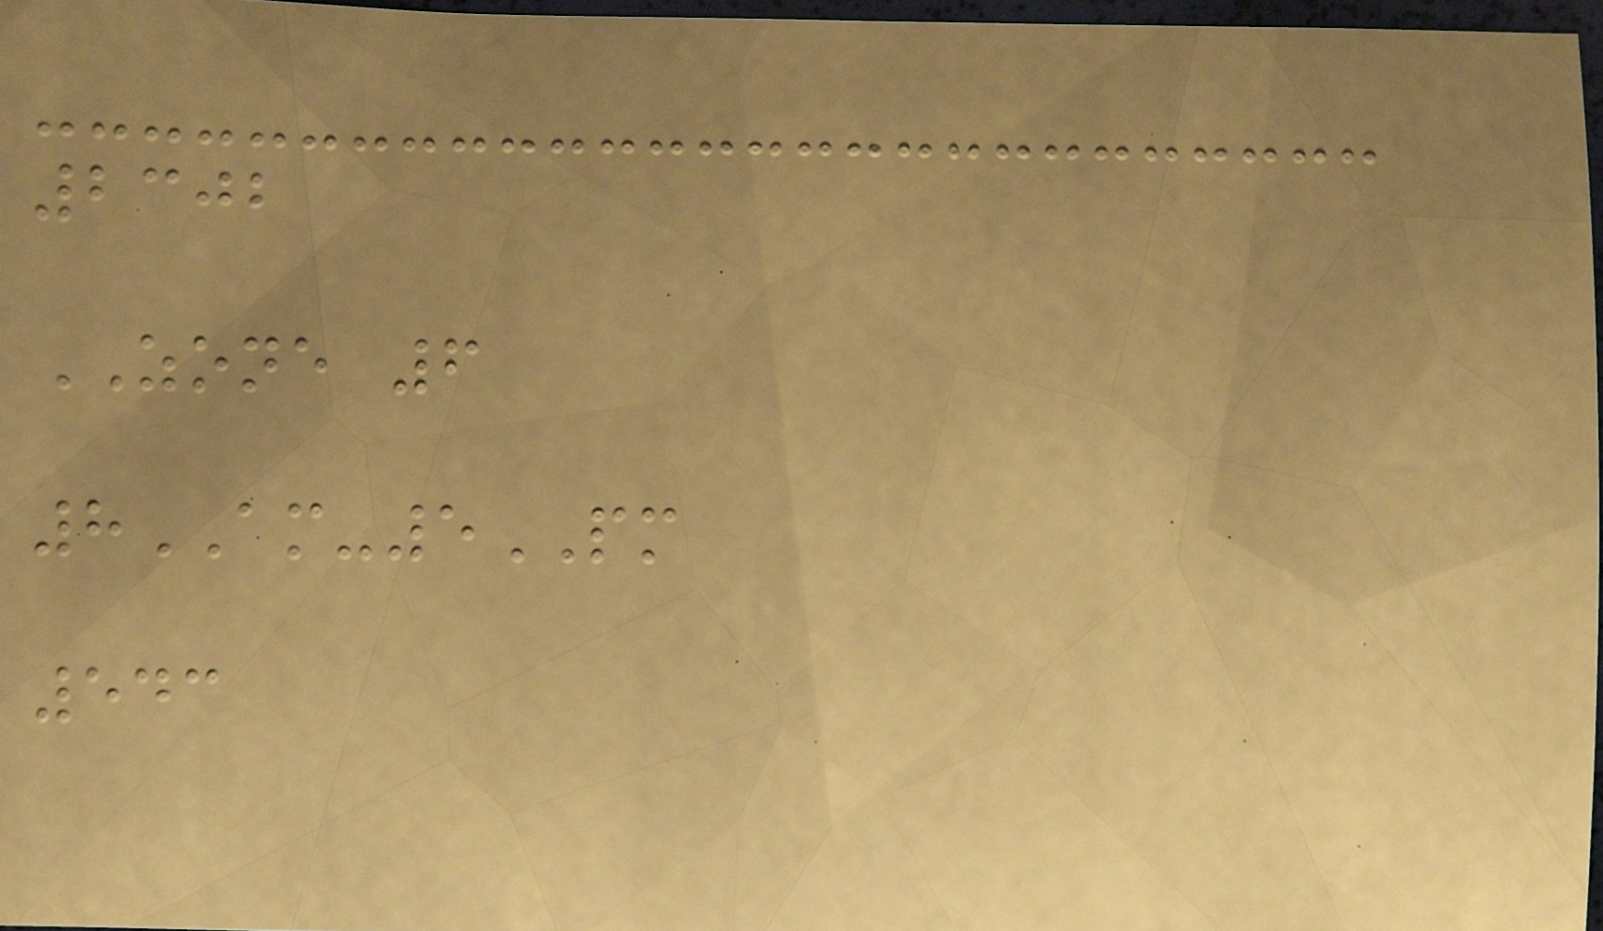2302
ZONE 6
8AM-5PM
543
